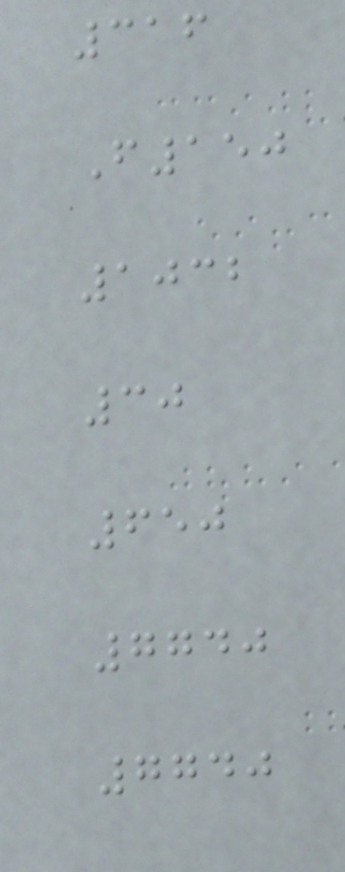316
F150
1032
30
650
7740
7740
